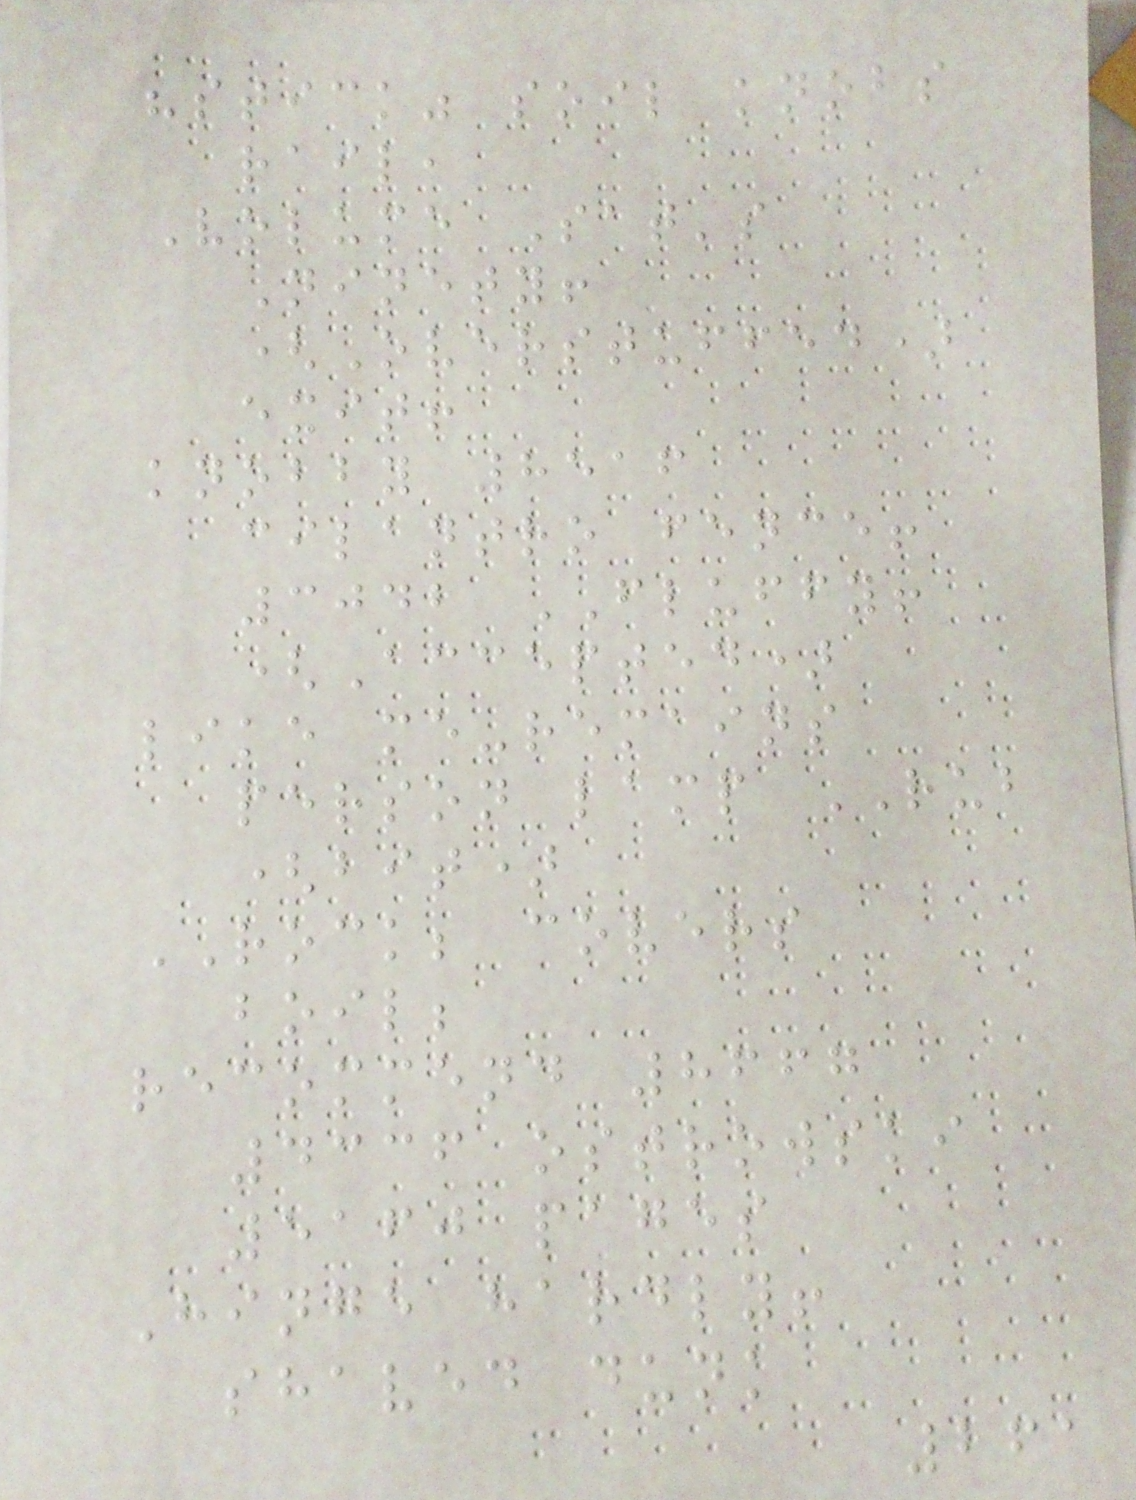"stick" soil knobs
rail,
Volume Sat's
Ninety!
(Overstuffed)
exit!
knobby 8516
cilantro fence!
3042 FLUFFY!
(Accepted)
like me-remains
person lamp RUB
(bit)
ROCK; covers
boil;
recommend 8667
4336 ostrowski
5160 pages
Hinge hardly!
shaved dunk
261
